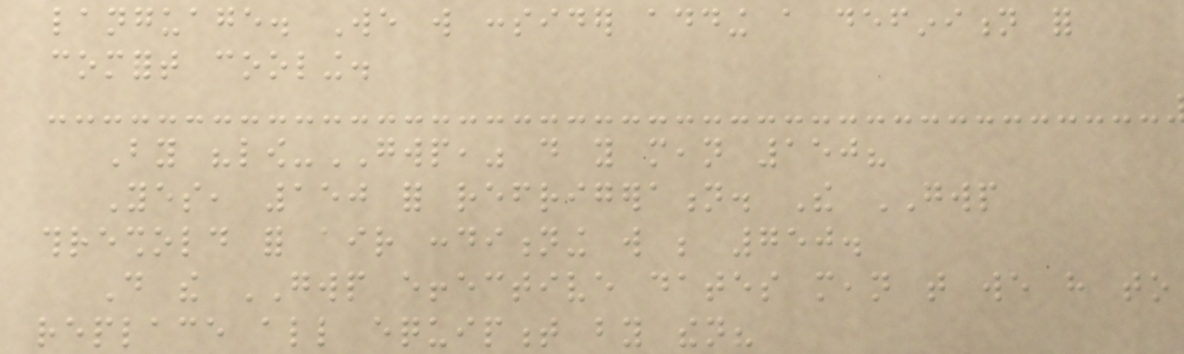language. We will consider adding a definition for
comfort cooling.
By "low-GWP," do you mean 150?
Yes, 150 for refrigeration. The GWP
threshold for air conditioning will be 750.
Do the GWP effective dates mean that we have to
replace all equipment by then?
